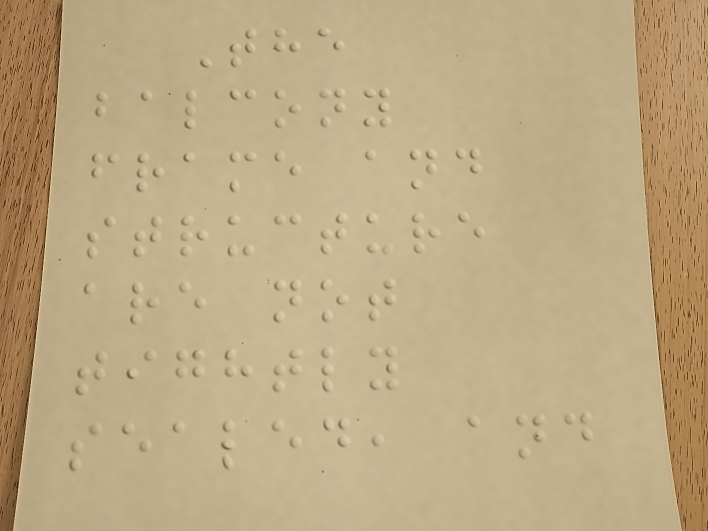The
balcony
frame and
structure
are not
tightly
sealed, and
